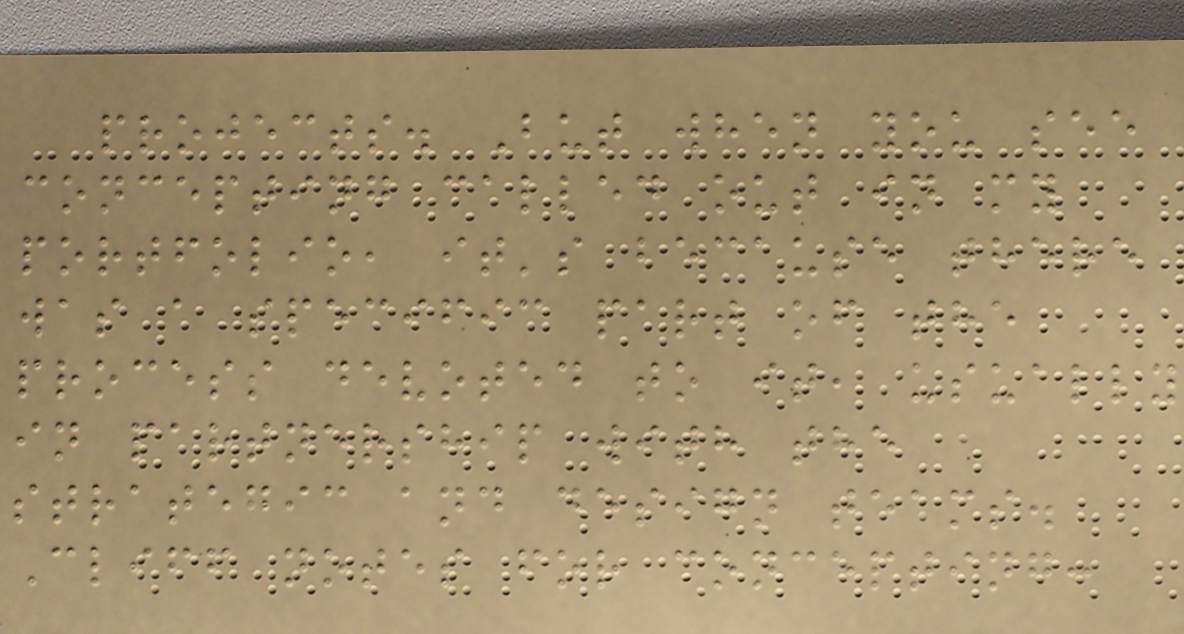projects. But when you see
concepting called out in my
portfolio, it's because there
was a specific part of the
process devoted to it, usually
in partnership with the
strategic and design teams.
Cliff notes for concepting:
